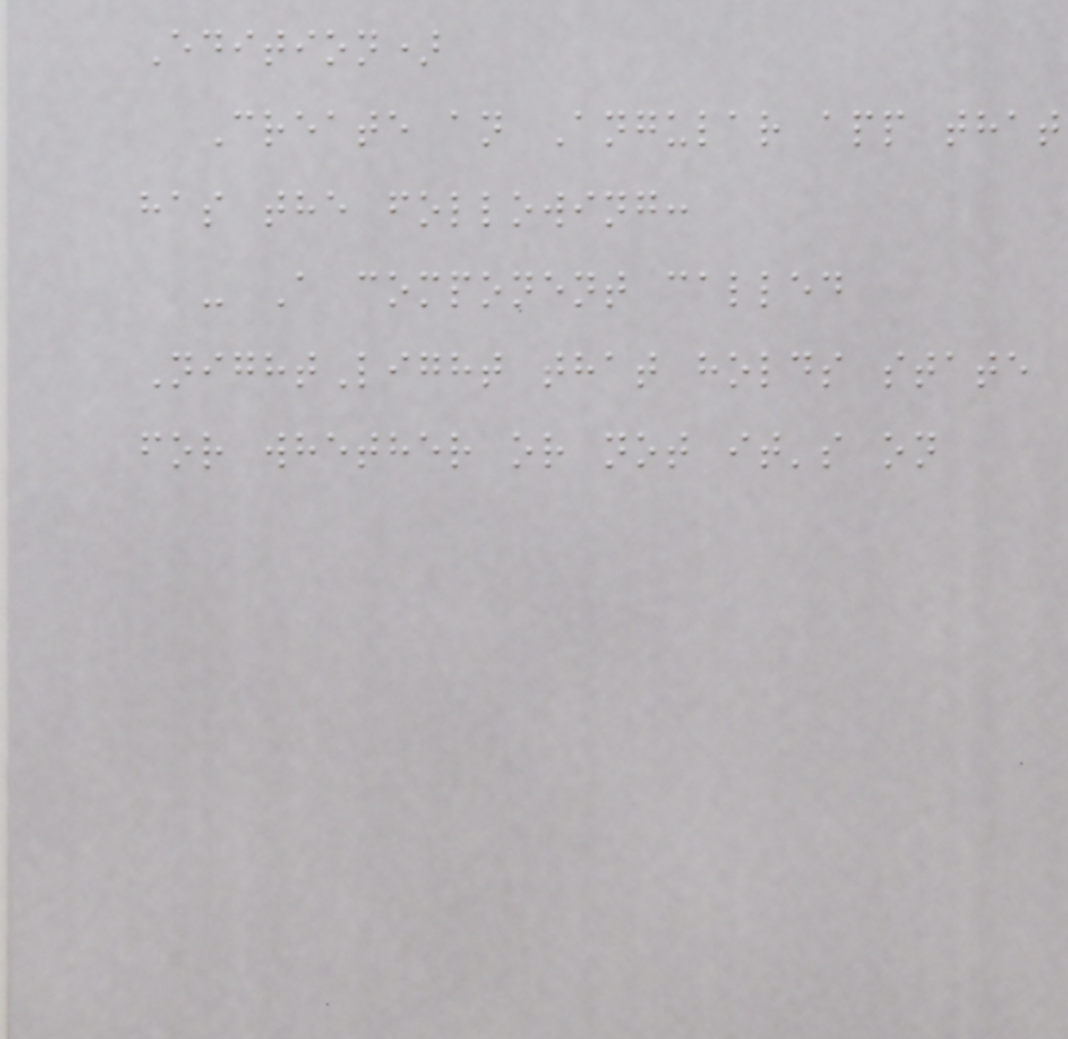Edition)
Create an Angular app that
has the following:
- A component called
NightLight that holds state
for whether or not it's on
